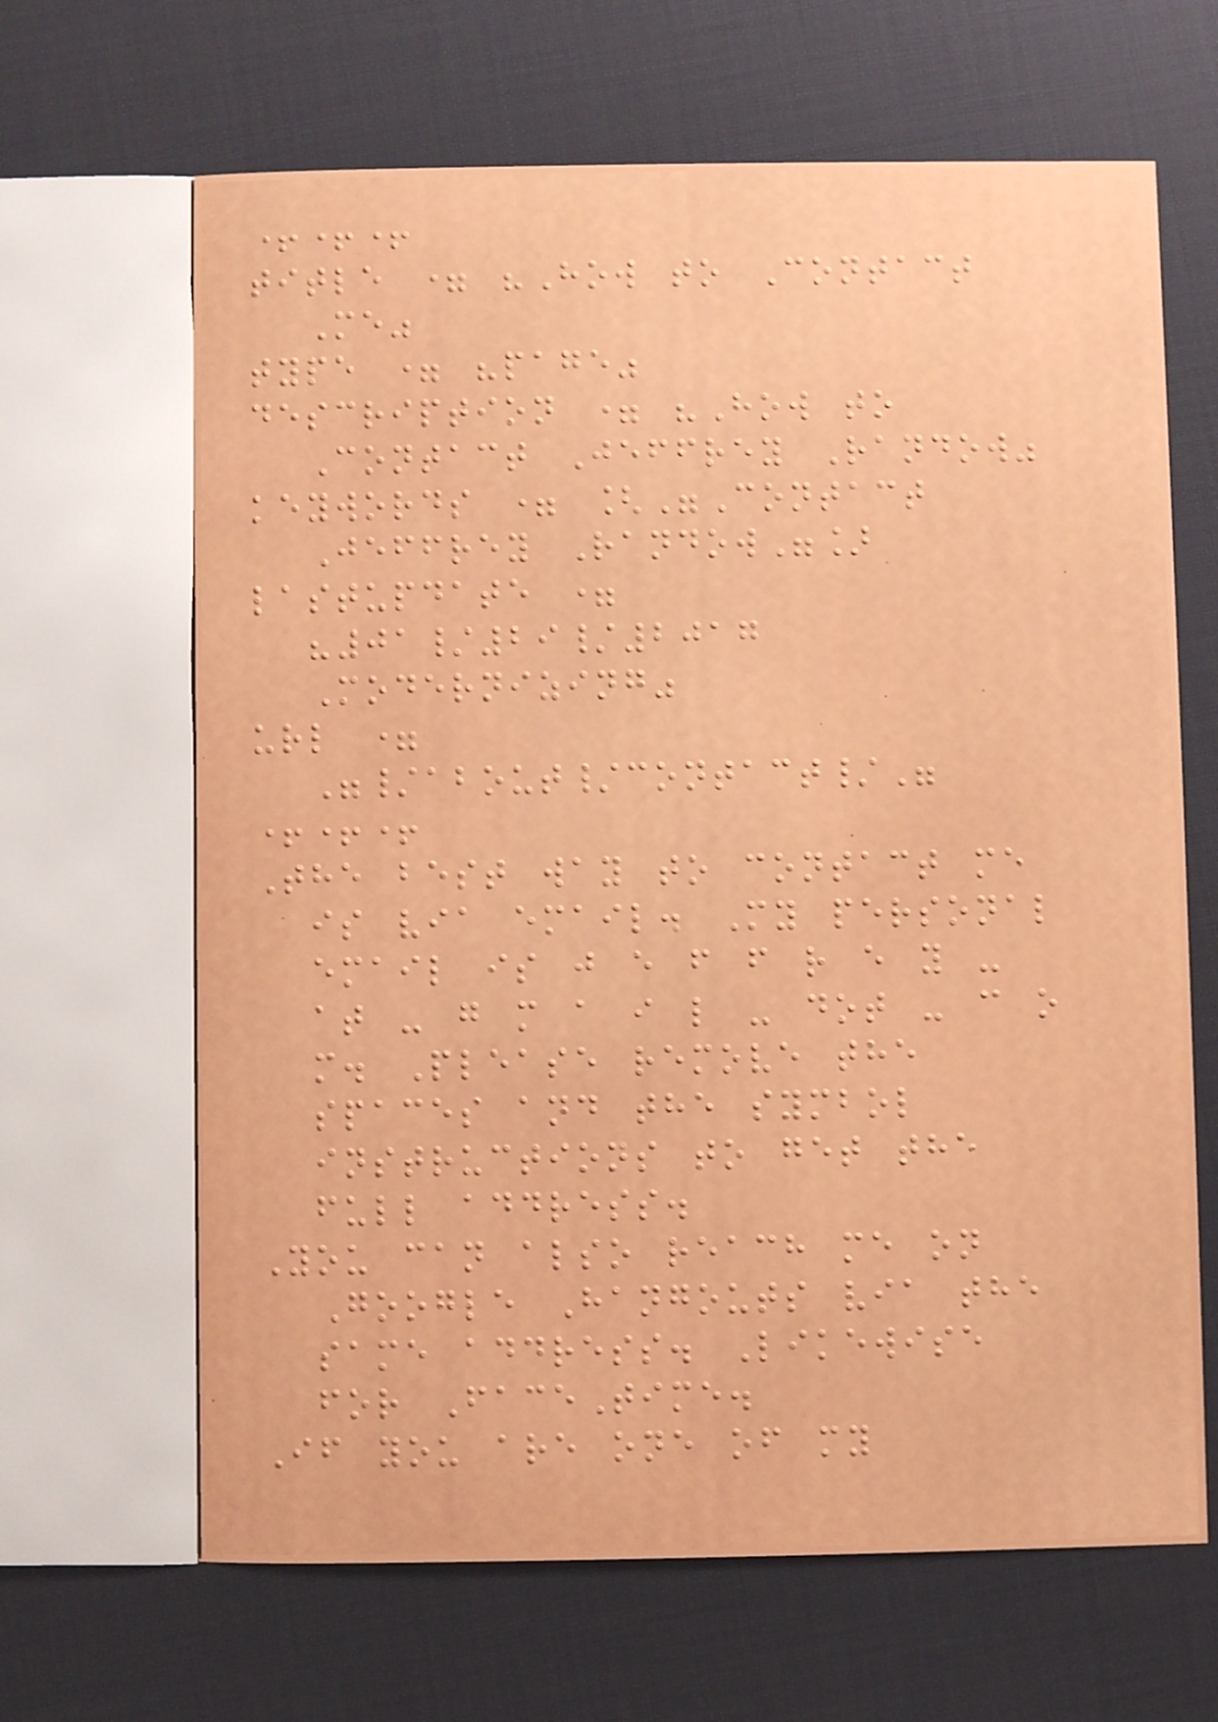+++
title = "How to Contact
Me"
type = "page"
description = "How to
Contact Jeffrey Randow"
keywords = ["Contact
Jeffrey Randow"]
lastupdate =
"01/29/2017
Modernizing"
url =
"/about/contact/"
+++
The best way to contact me
is via email. My personal
email is j e f f r e y -
at - g m a i l - dot - c o
m. Please remove the
spaces and the symbol
instructions to get the
full address.
You can also reach me on
Google Hangouts via the
same address. Likewise
for FaceTime.
If you are one of my
